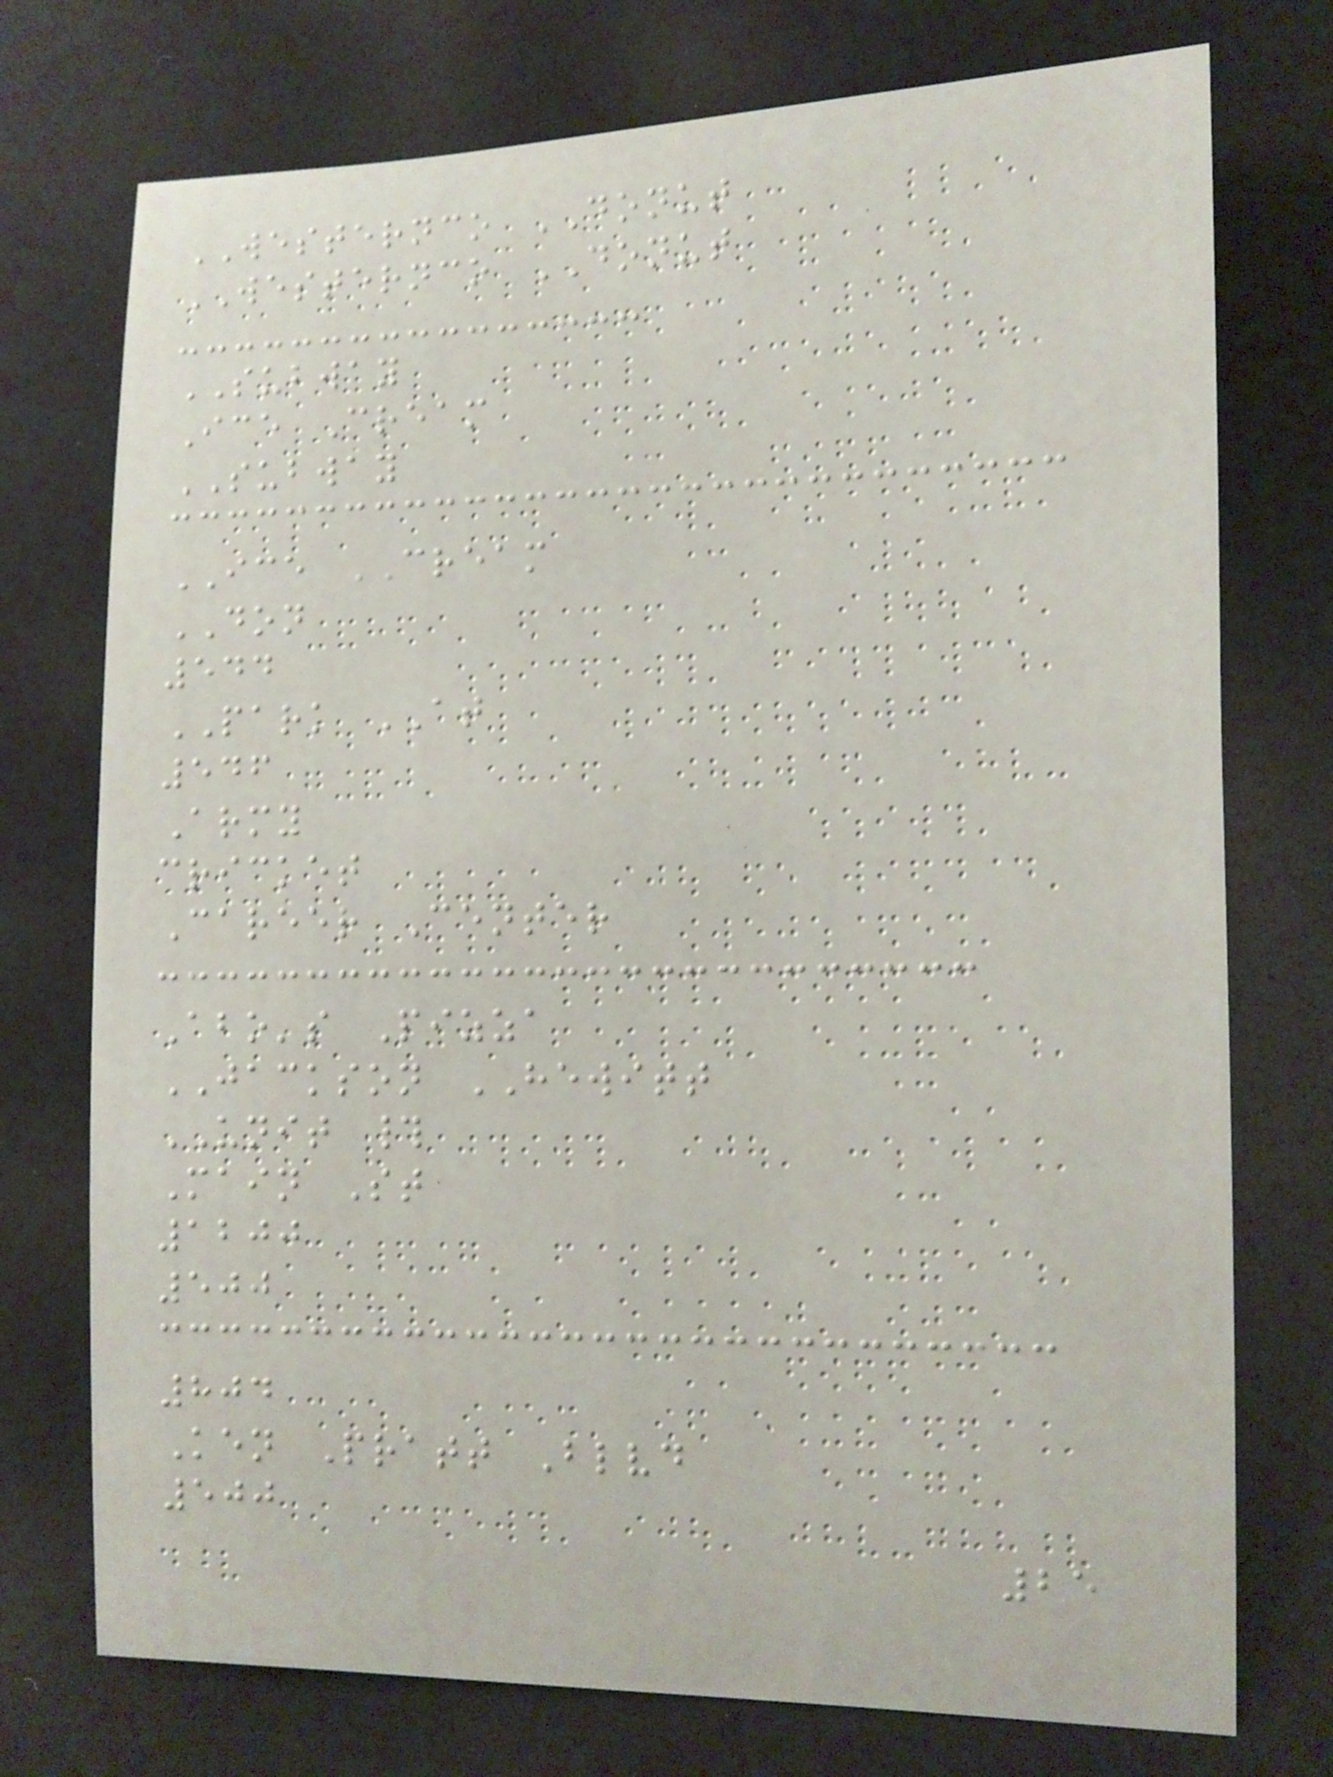WESTERNCO DONUT
WESTERNCO DONUT
SUBWAY
Ice Cream
SUBWAY
ICE CREAM
DON
544
PARK AT
546
Army
cricket
Career Center
Abo's Pizza
JACKSON HEWITT
UNIT #
Main St
1200
500
804
Ken Pratt Blvd
500
25
